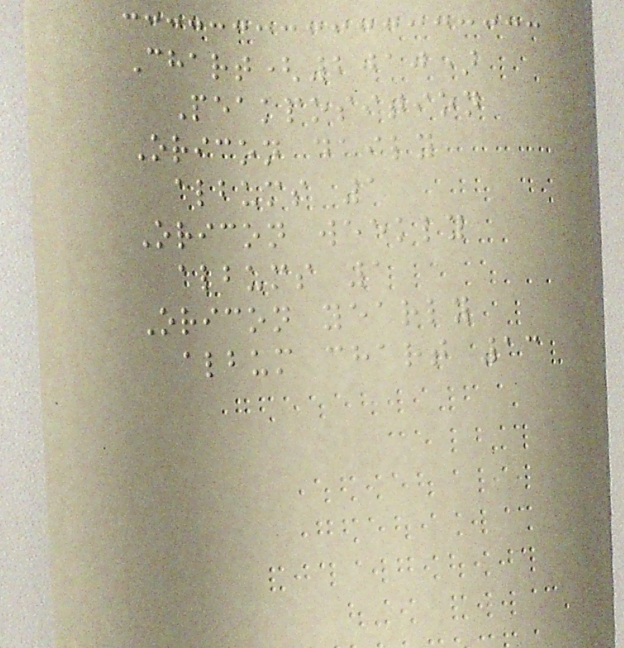Chart(2010)
Peakposition
Oricon daily
albums 1
Oricon weekly
albums 1
Oricon yearly
album chart 13
